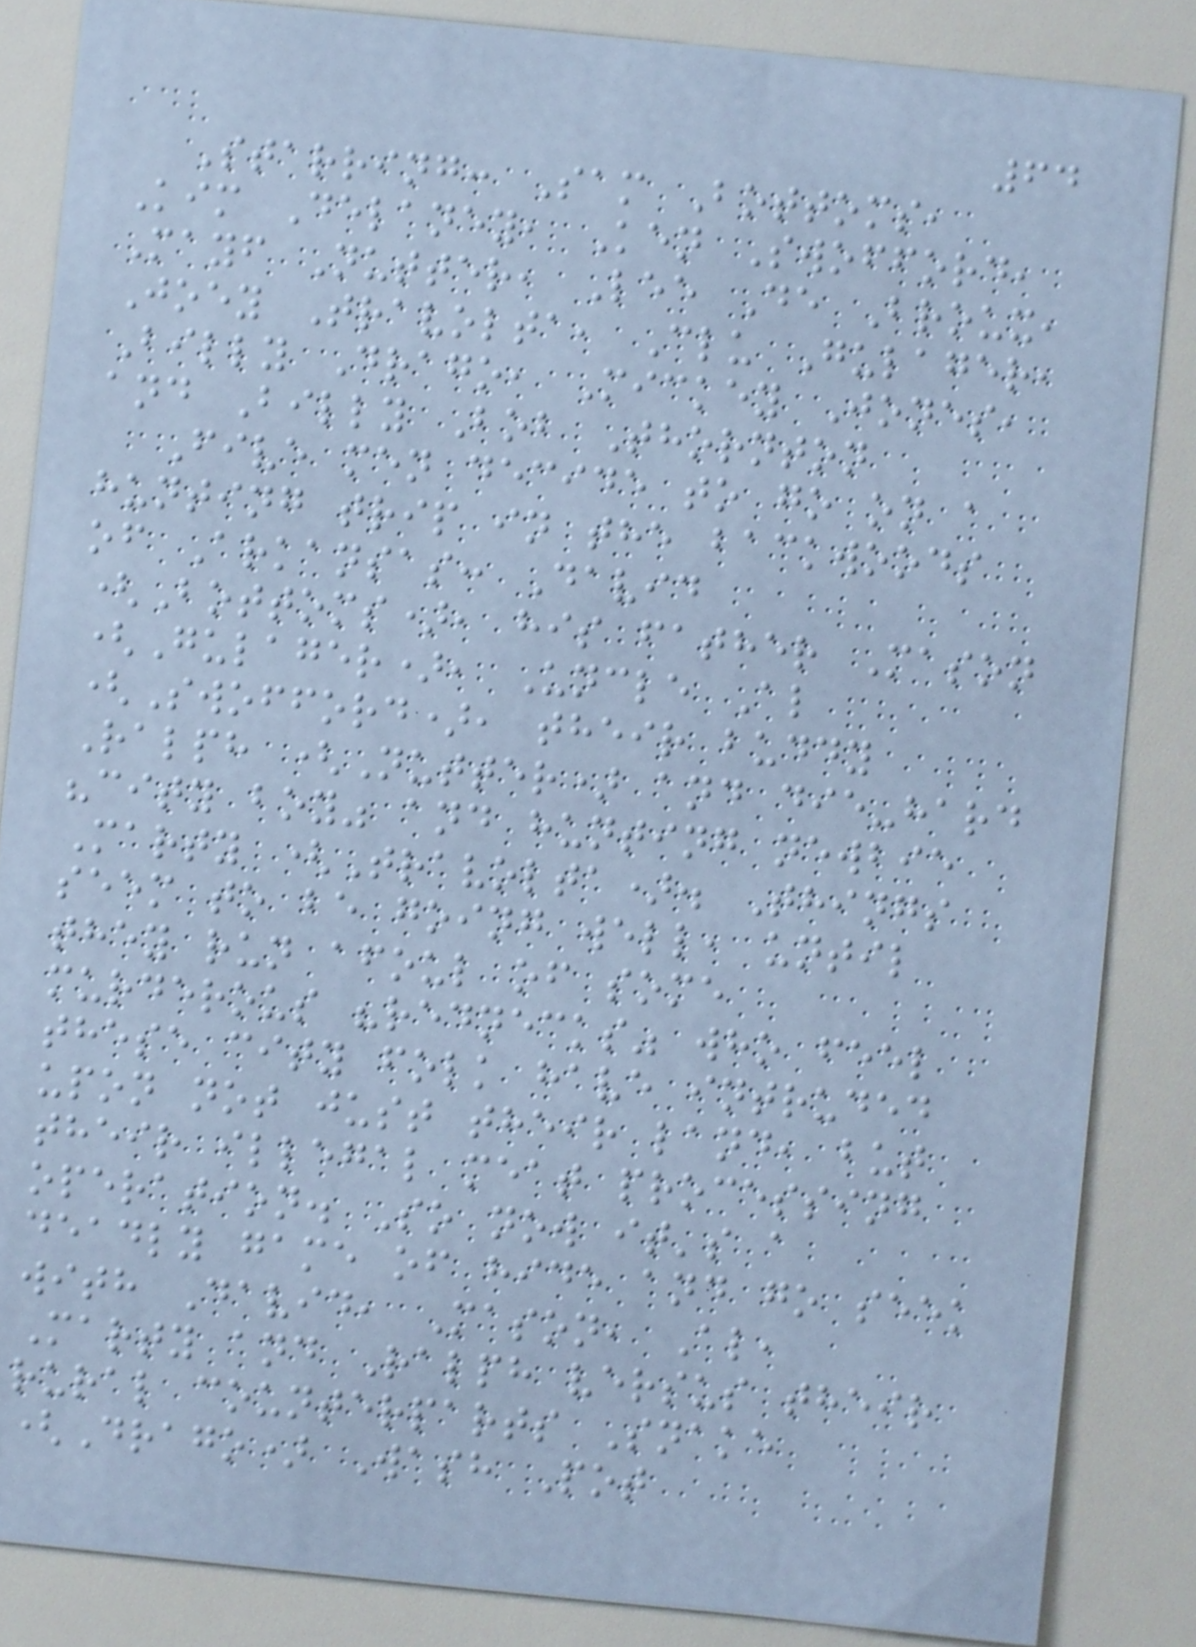64
Starring: Sam Bottoms,
Kim Delaney, Ken Swofford,
Mayf Nutter, Lee De Broux,
Joey Travolta, Clu Gulager,
Billy Drago, Mickey Jones,
and Billy Bob Thornton
Five men decide to go on a
hunting trip in the backwoods
of Arkansas: David
(Bottoms), his father Mason
(Gulager), Uncle Al
(Swofford), their buddy
Ralph (Nutter) and die-hard
"city boy" and hunting newbie
Marty (Travolta). Things
seem to be going well, until
they run afoul of some
murderous "rednecks" who feel
these city folk have intruded
upon not just their land, but
their illegal meat processing
operation. So now it's a
deadly game of hide and go seek
with David, Mason, Al,
Marty and Ralph versus their
rural counterparts Snake
(Drago) Wash Pot
